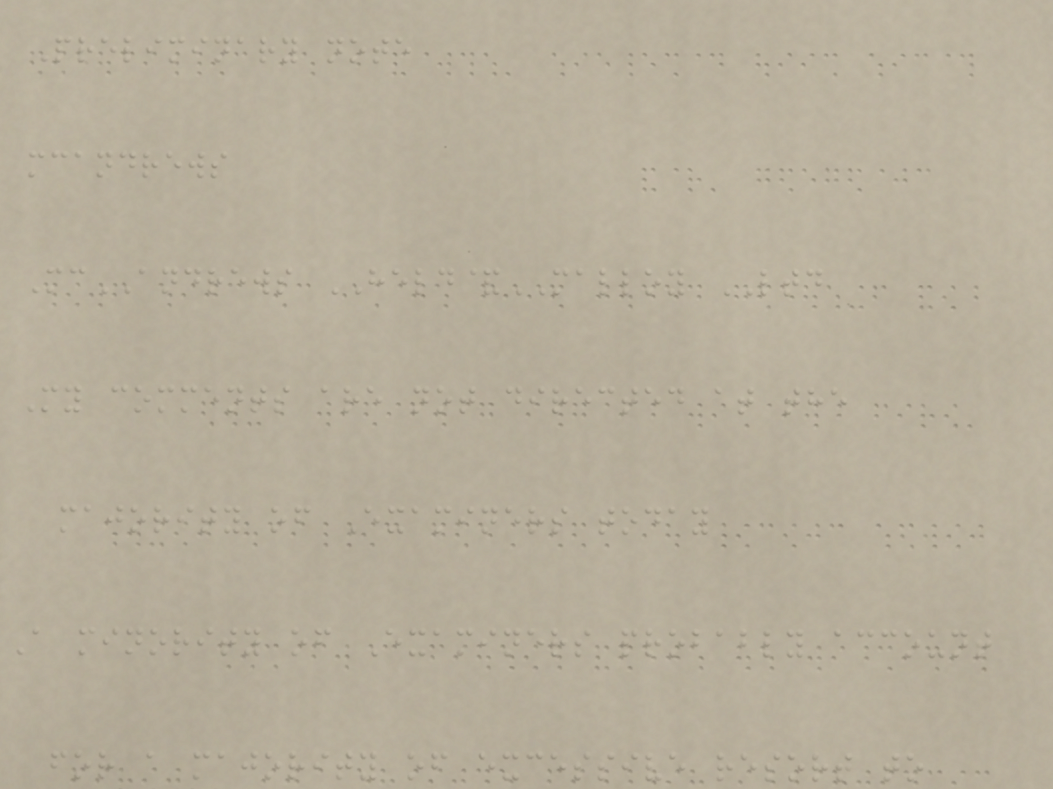Preliminary note
mcandrews
McANDREWS HELD&MALLOY LTD
My comments are not directed at the
majority of Examiners today
A minority of Examiners probably account
for a majority of excessive resort to
